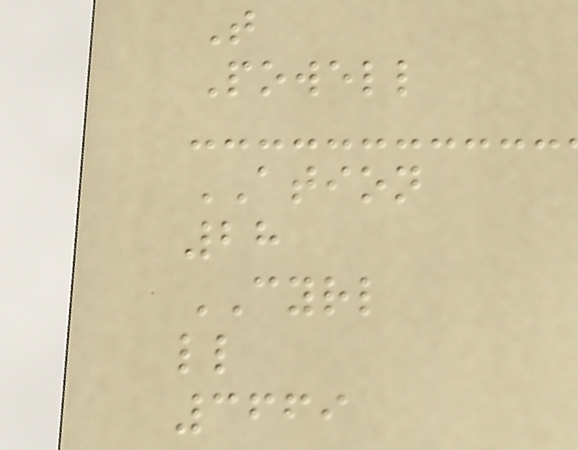T
Powell
ATION
28
CYRL
ll
3669
